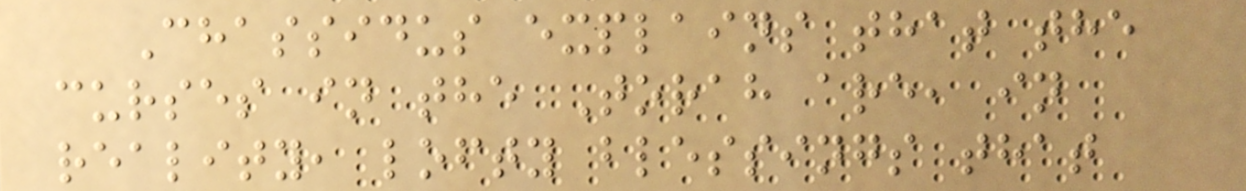Chassidus explains that the
curses in the Torah are, in
reality, lofty blessings that
